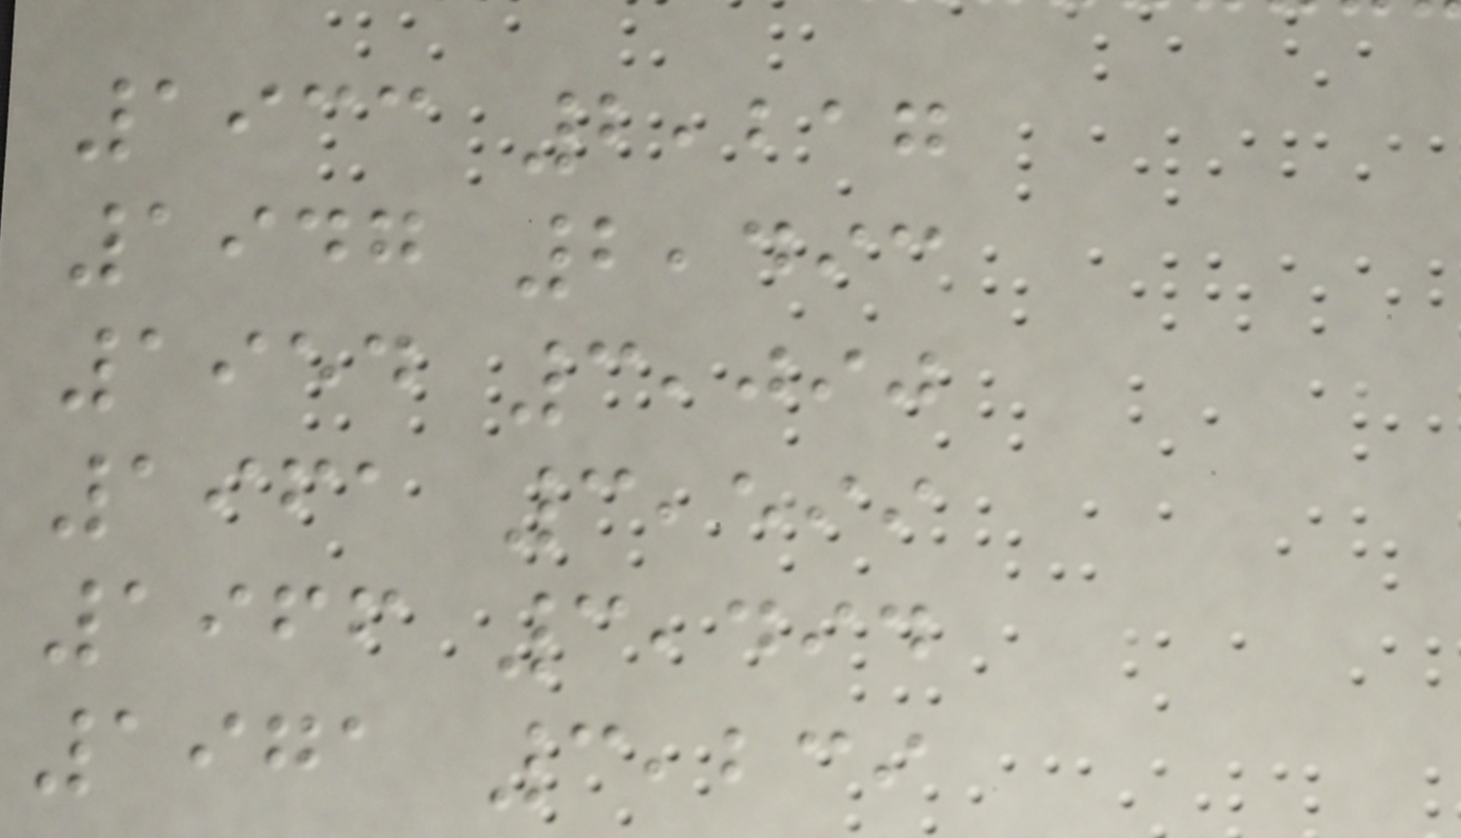1933 2,217
1947 2,493
1954 3,090
1961 3,599
1966 3,494
1971 3,239
